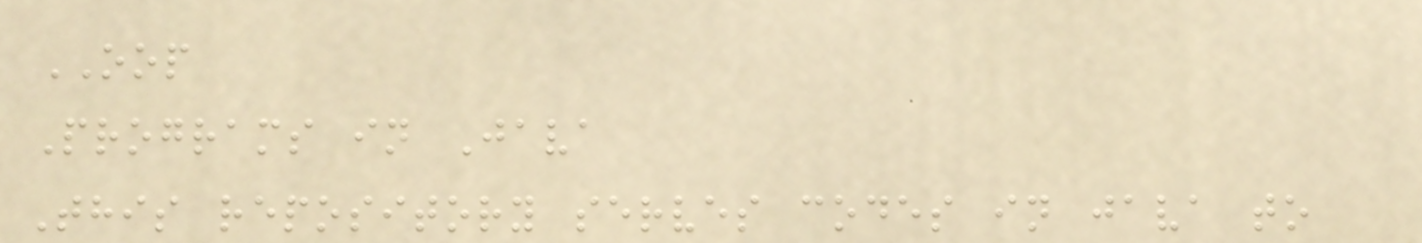OOP
Programs in Java
This repository serves codes in java to
